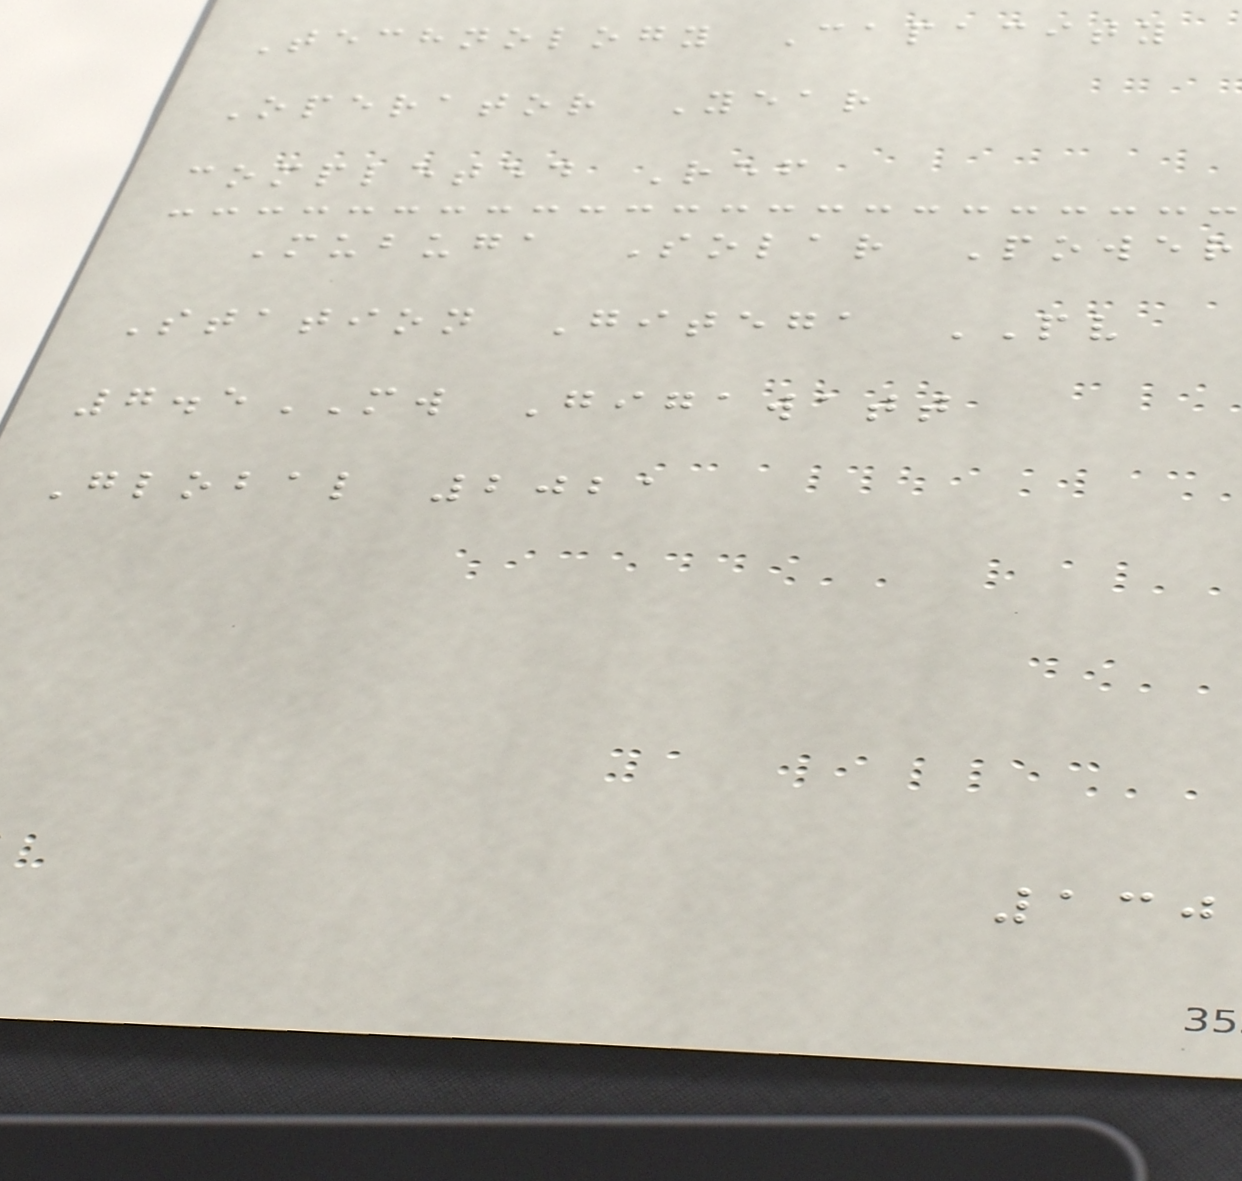Technology Capacity
Operator Year
completed Ref
Mubuga Solar Power
Station Gitega PV
7.5MW Gigawatt
Global 2021
130
